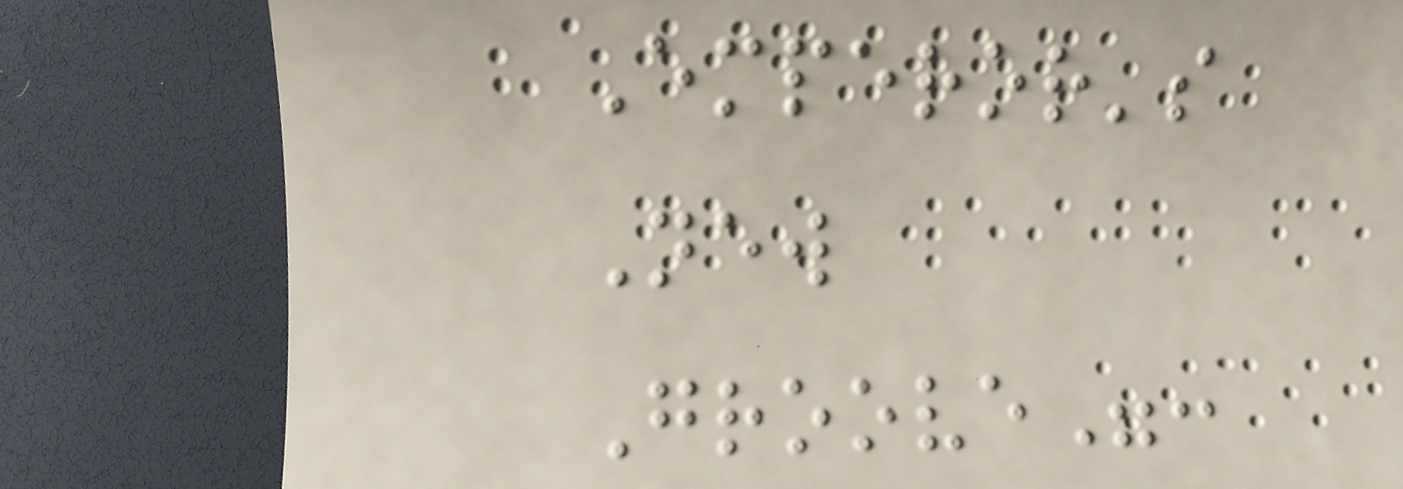Emperor's
New
Groove":
